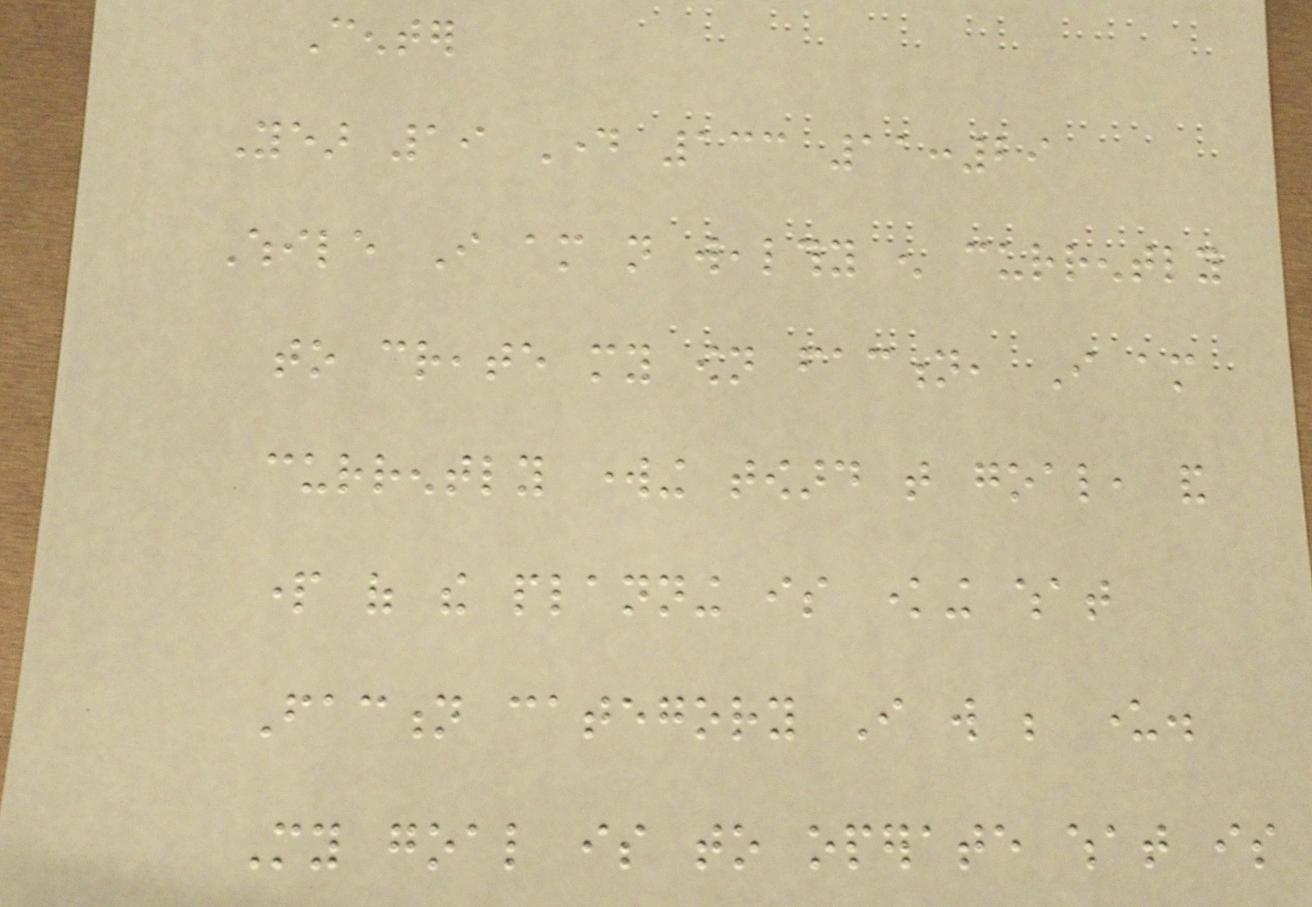Center
Year 19 Day 133 11:29
While I am not wealthy enough currently
to create my own faction, I am
currently working toward that goal, and
part of the planning is knowing what
Faction category I will be under.
My goal is to operate what is
